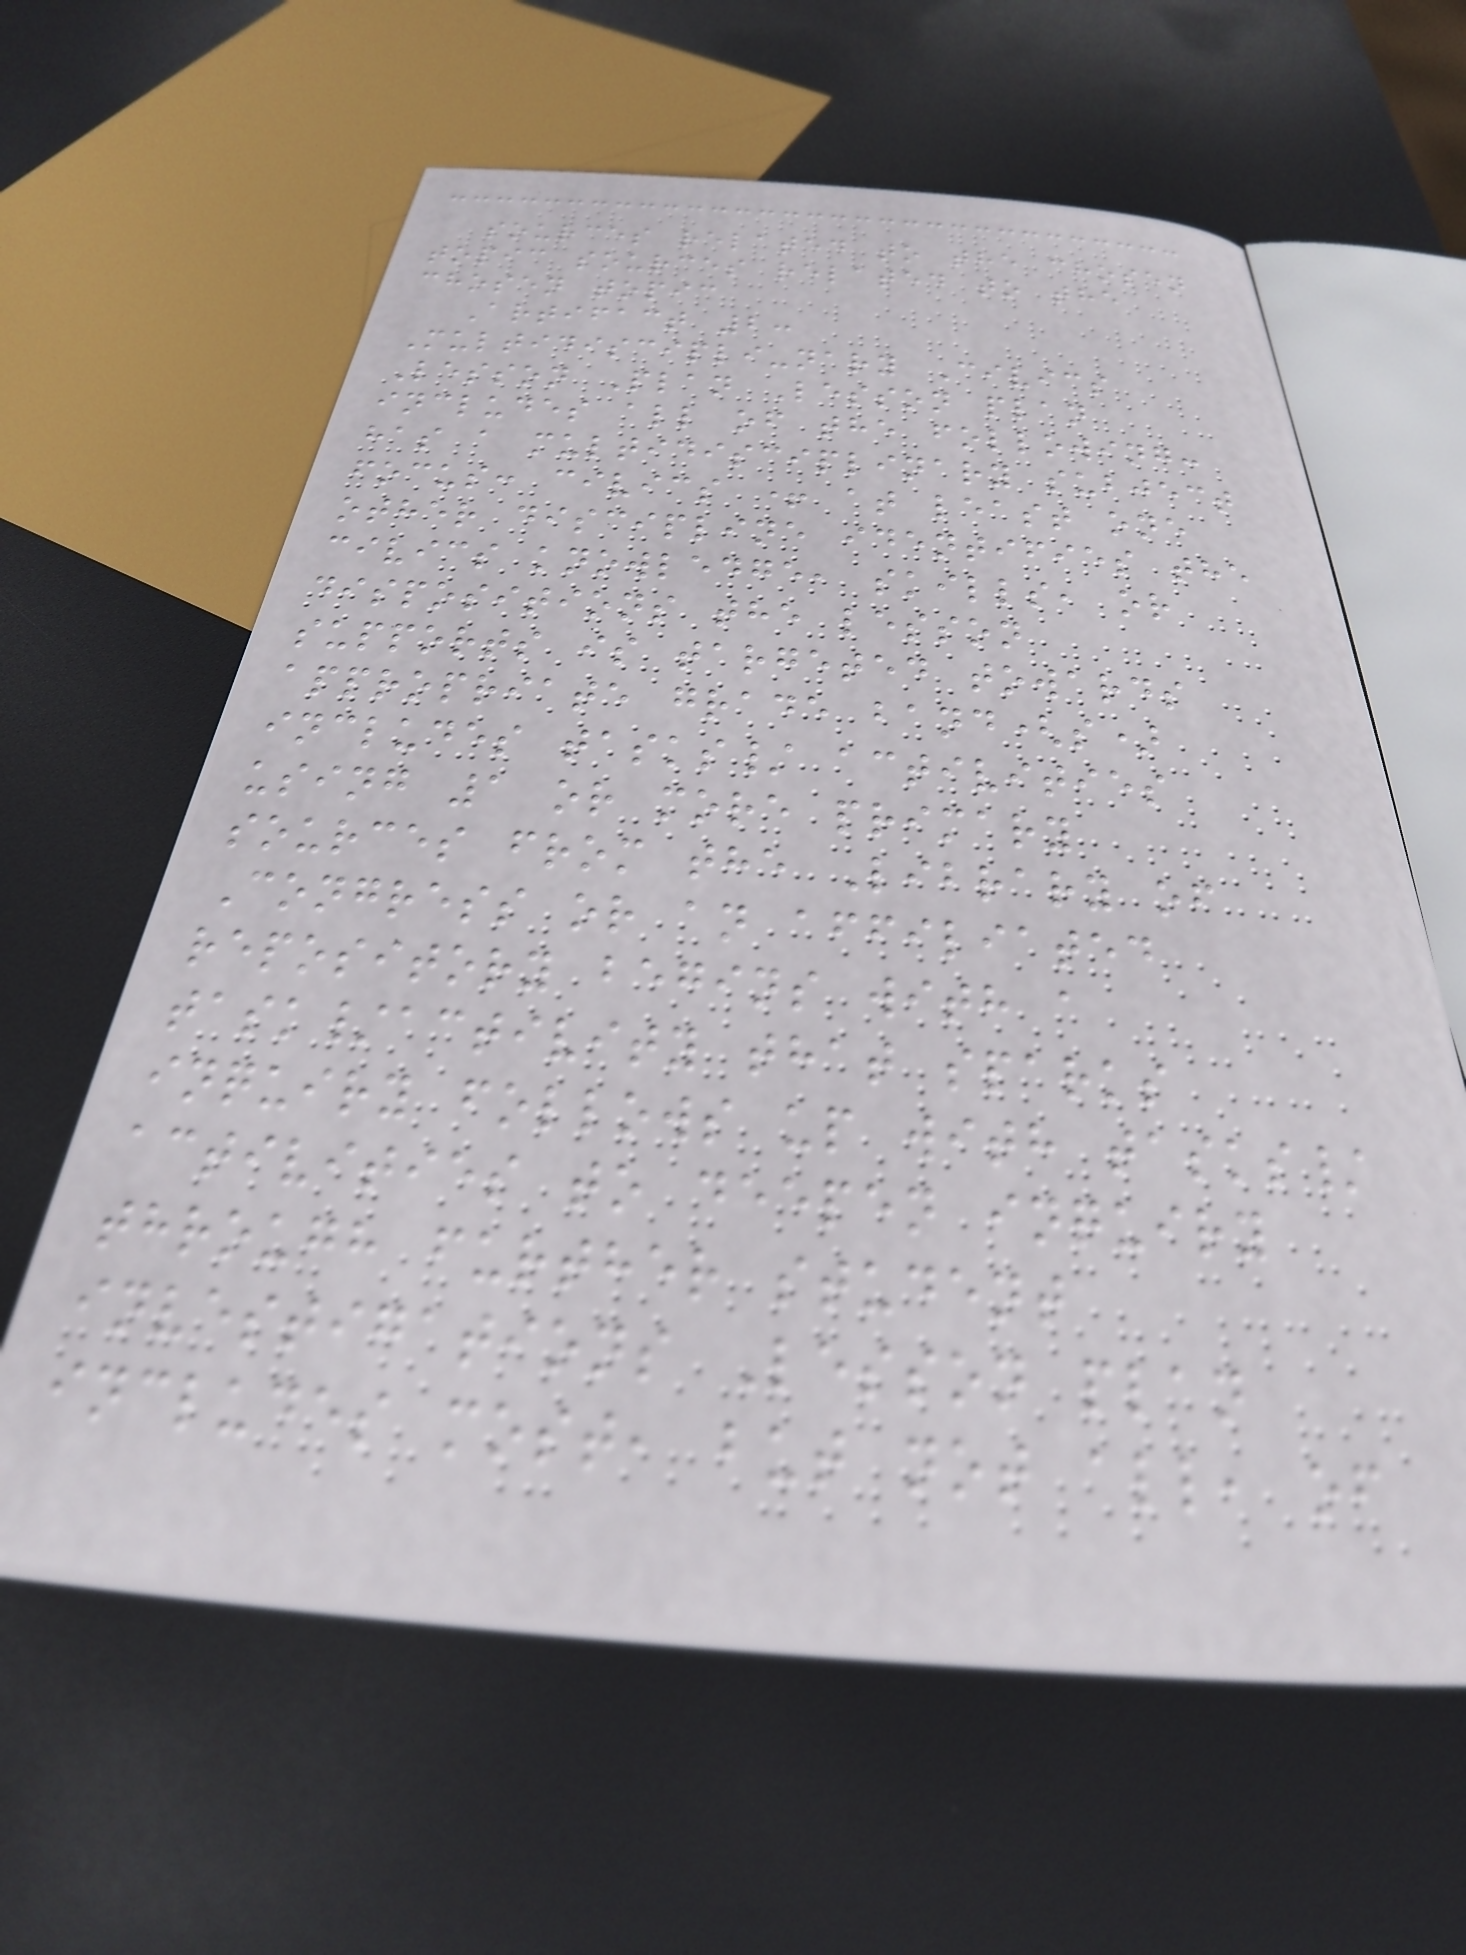sources related to the chosen
topic sources related to the
chosen topic
Artifact 2:
Multidiscipli-nary Civics
Lesson Plan Lesson plan
includes all of the following:
has a multidisciplinary subject
focus: civics + at least one
other discipline identifies the
civics knowledge, skills, or
dispositions the lesson
supports is targeted towards
appropriate grade band(s)
includes tasks/ activities
using 1 or more primary
sources from the Library of
Congress or an affiliated
repository begins with a
task/activity that sparks
inquiry follows up with tasks/
activities to deepen inquiry
through further student
investigations Lesson plan
includes most, but not all, of
